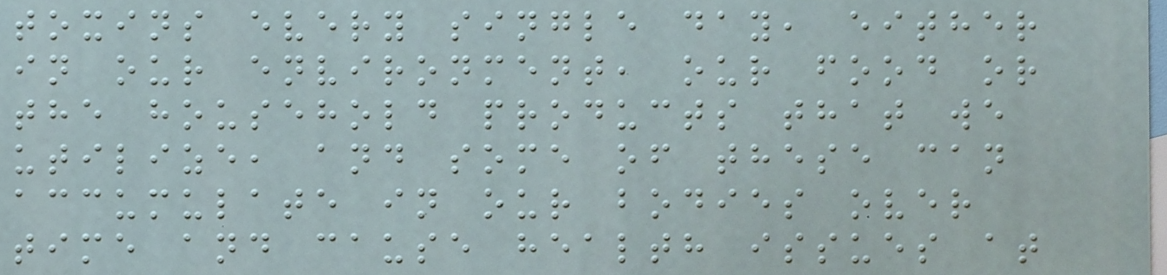toxins every single day, either
in our environment, our food or
the household products that we
utilize, and some of these can
accumulate in our bodies over
time and cause health issues at
